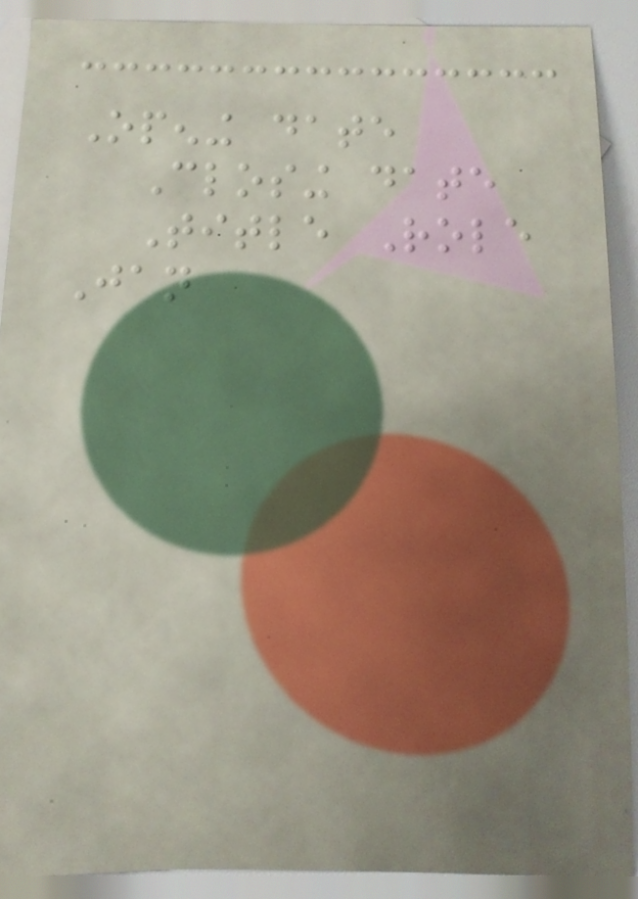Opening date
Closing date
Title Role
Jan
